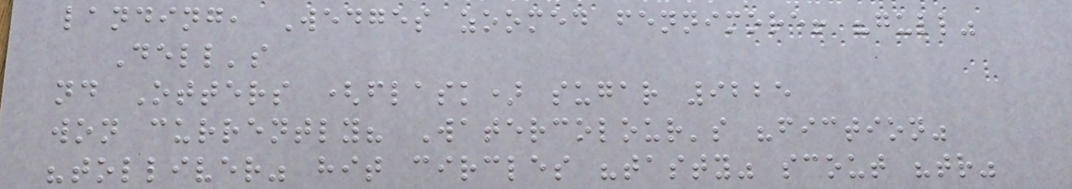landing, Wedges zoomed fennimore! "gull"
Dell's
nd Otters (flask) sugar 9225
won currently? Watercolour's "fiction"
"tolliver" hit circles "tasty" scout "tr"
